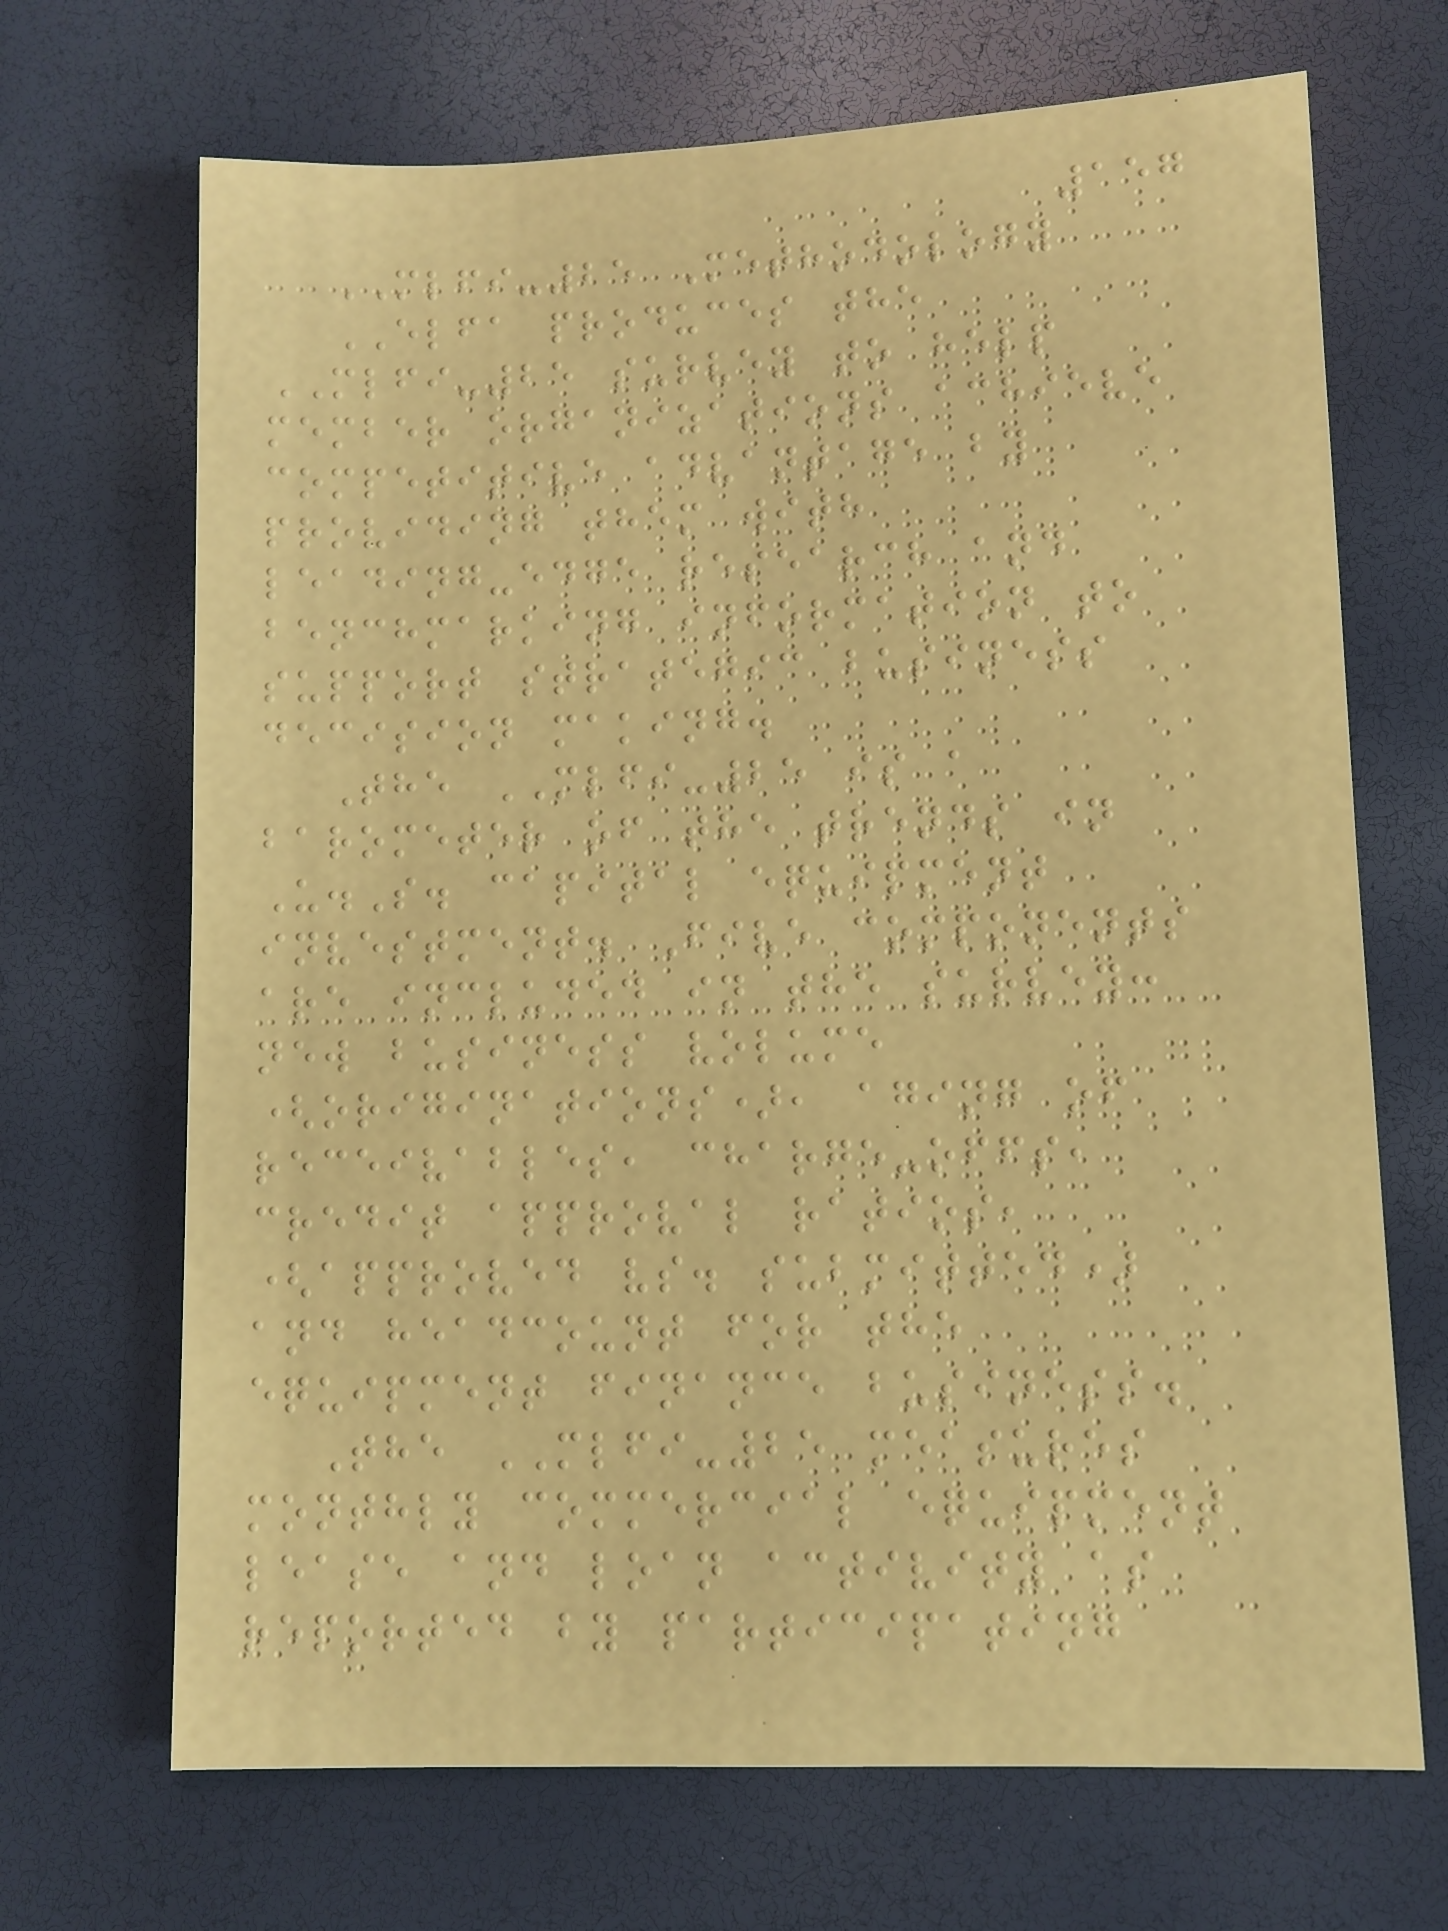157
MLFI-25 Methodology
ELFA produces the
MLFI-25 survey to help
member organizations achieve
competitive advantage by
providing them with
leading-edge research and
benchmarking information to
support strategic business
decision making.
The MLFI-25 is a
barometer of the trends in
U.S. capital equipment
investment. Five components
are included in the survey:
new business volume
(originations), aging of
receivables, charge-offs,
credit approval ratios,
(approved vs. submitted)
and headcount for the
equipment finance business.
The MLFI-25 measures
monthly commercial equipment
lease and loan activity as
reported by participating
